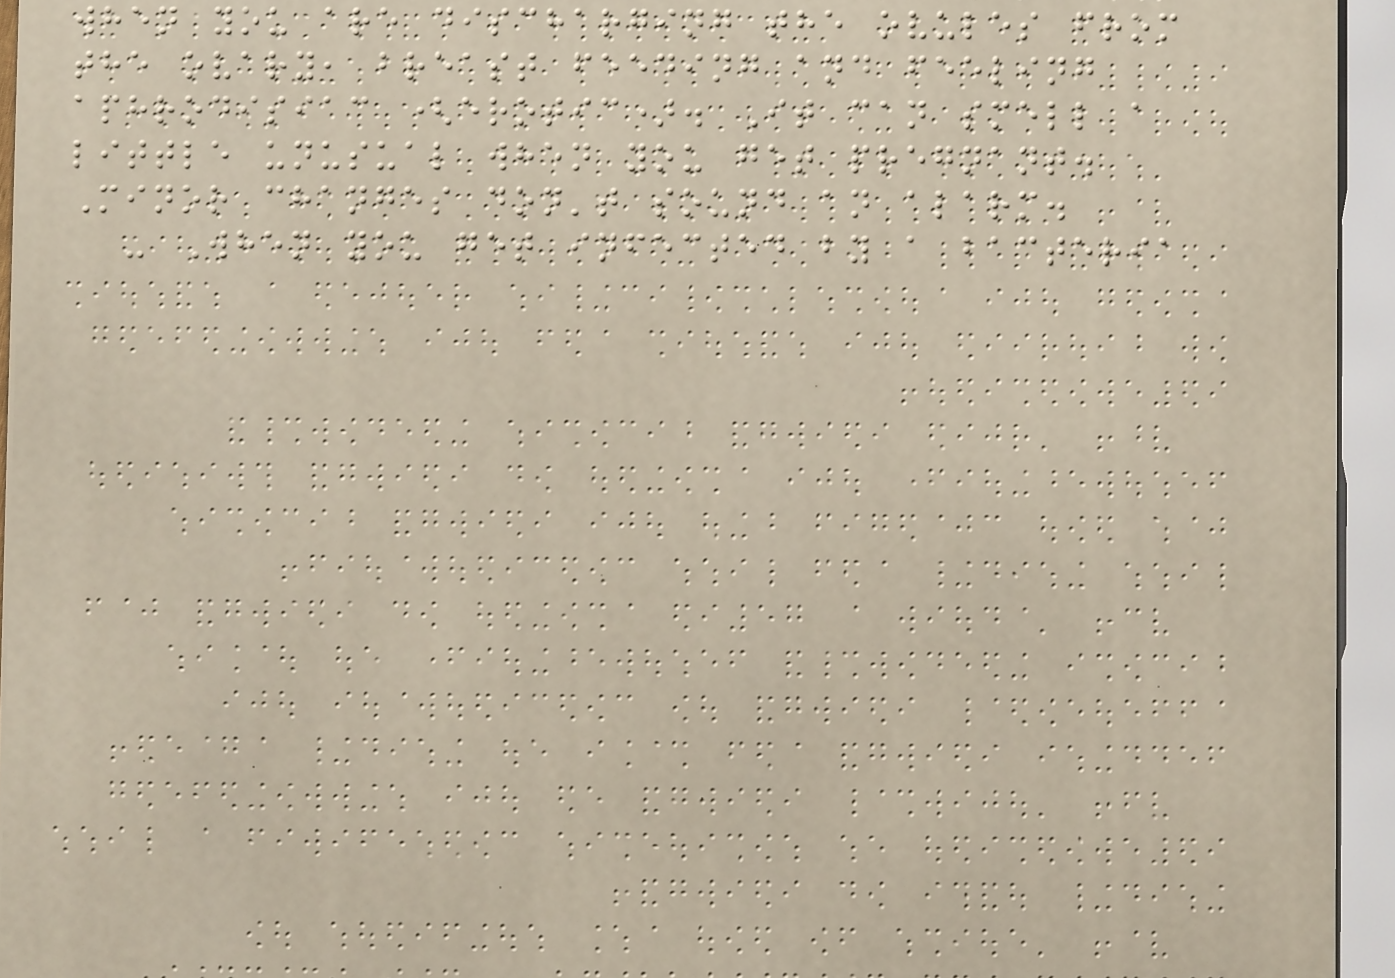when you are discharging the ovules from
the ovary, breast feeding and feeling
aphrodisiac (erotic). It can smell a
little unusual when you get pregnant.
Minor changes don't sound an alarm.
- When you get infected by a bacteria
